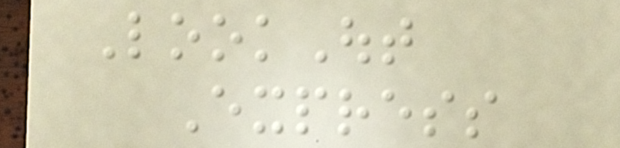LookOut
Express
